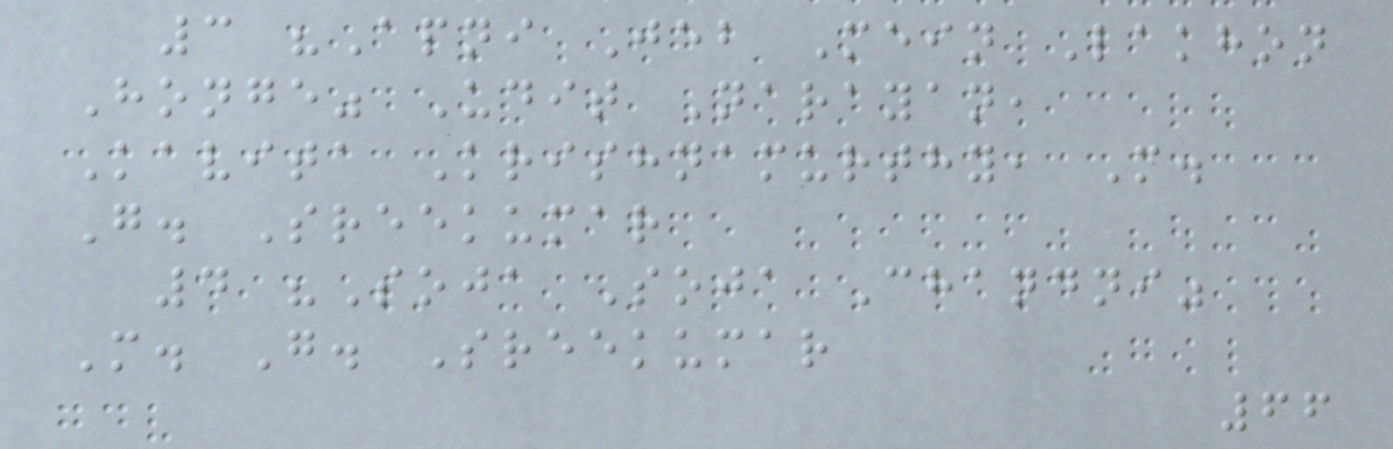3 "Apni Jeb Mein Lakhon
Honge" Udit Narayan,
Kavita Krishnamurthy, M.
G. Sreekumar
4 "Soja Soja Chandni"
M. G. Sreekumar
66
